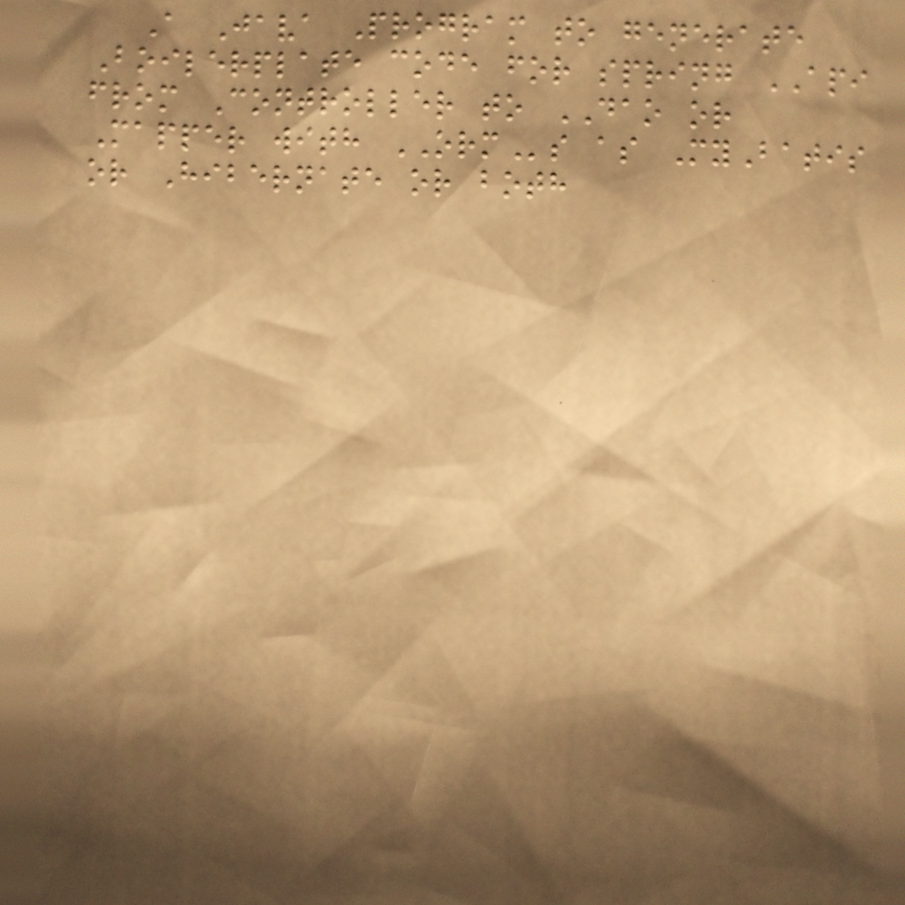A Java Program to generate
Boilerplate code for spring API
from Controller to DAO or
Mapper with ORMs as MyBatis
or Hibernate or both
